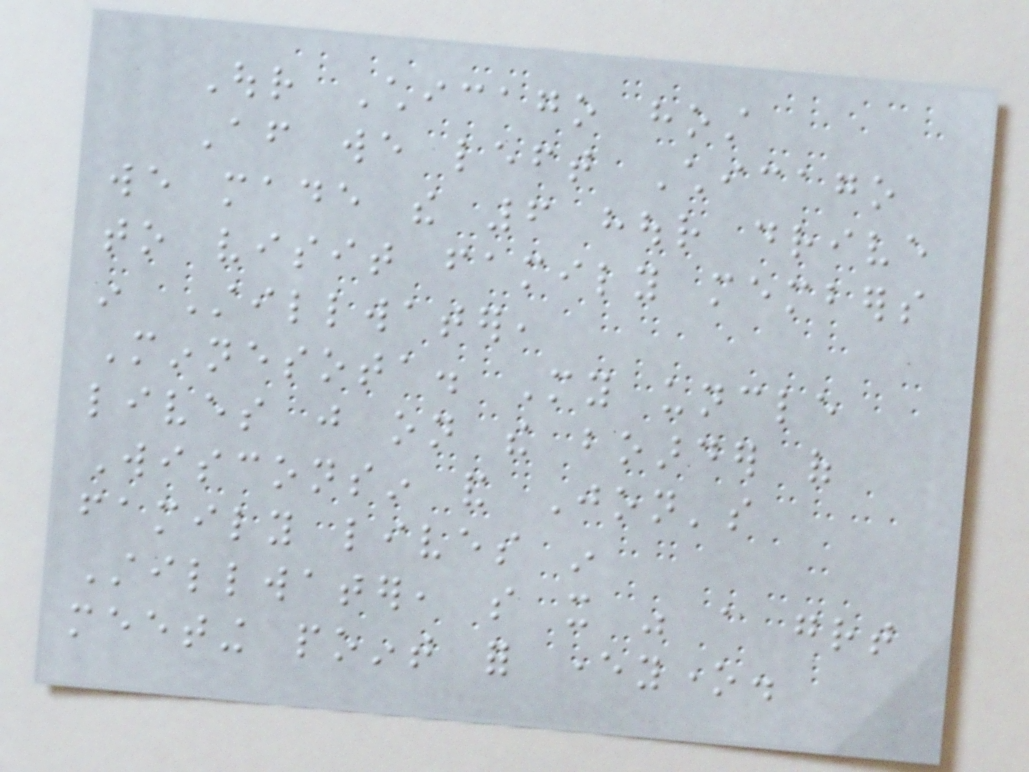Our Chicago host
After we left Chicago
we made the 6 hour drive
to visit family members
in Stillwater,
Minnesota. My uncle
lives just on the boarder of
Wisconsin and Jon's
family lives in
Stillwater, so it was a great
meeting point for everyone.
